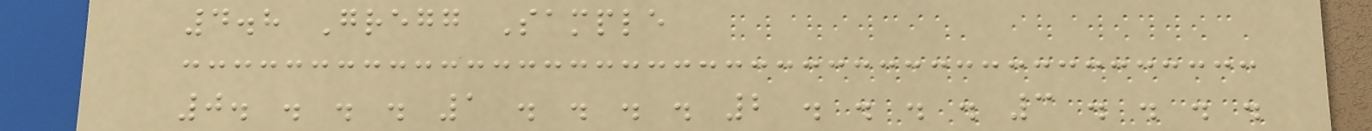4.8 Gregg Sample
0. . . . 1 . . . . 2 . . . . 3 . . . .
